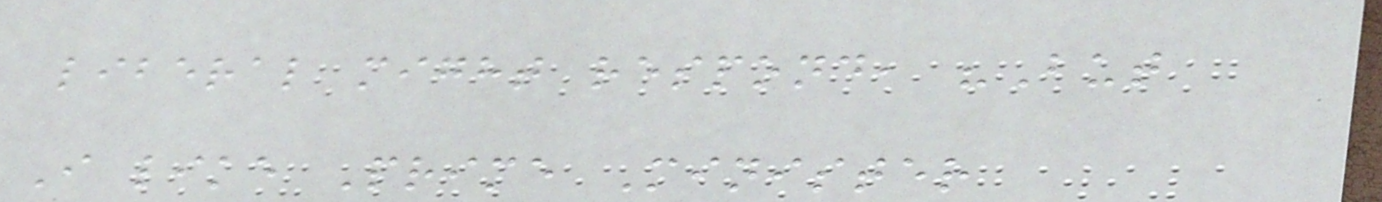liberal might respond, "But
I like Prime Minister
